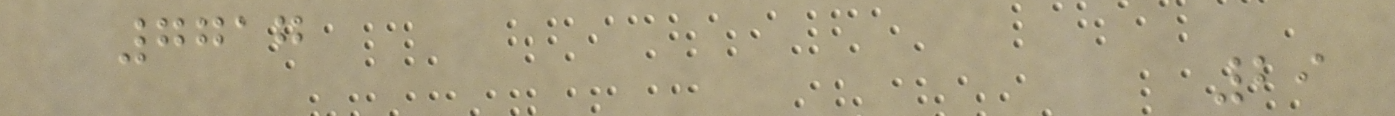7717
29
